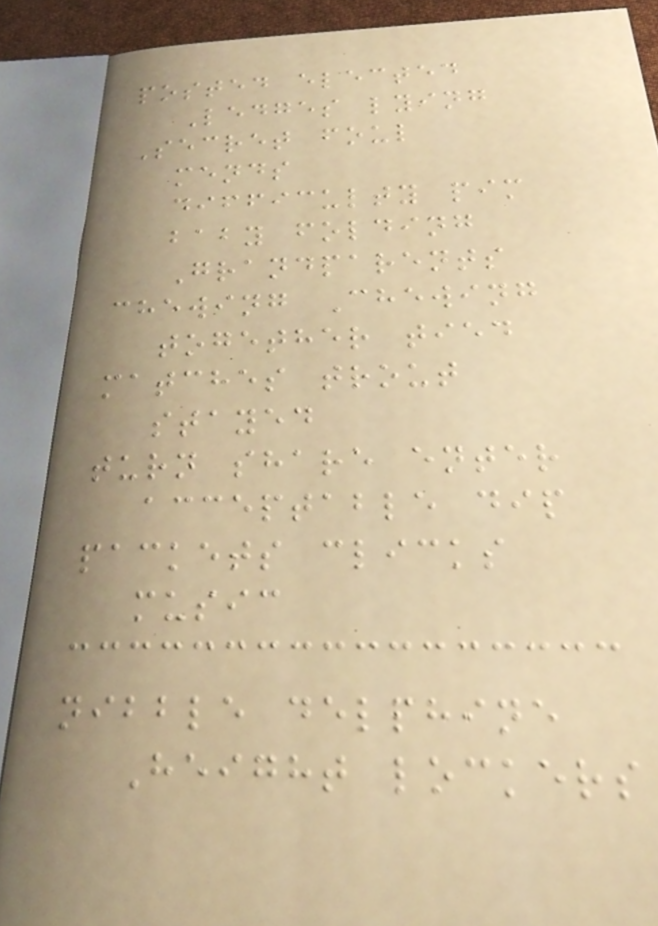posted elected
Ledges lying
Secret foul
mends
difficulty pim
baby folding
Grandparents
chewing Chewing
together tied
matches trout
stayed
turn share enter
acceptable dip
packets clicks
music
nibble delphine
Height lockers
